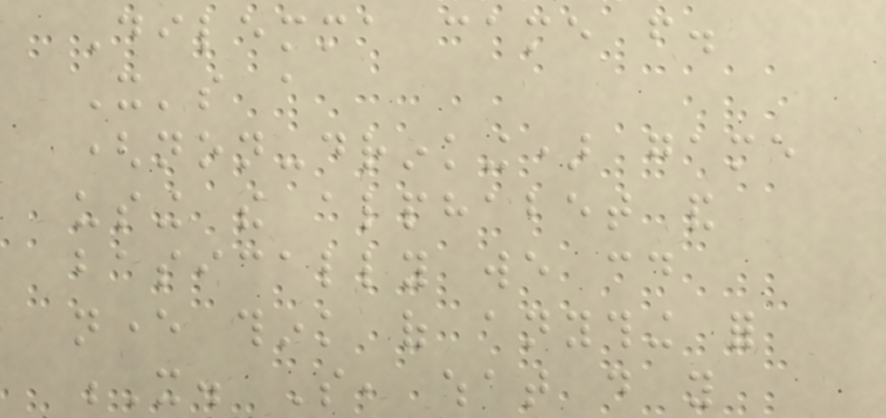Dilemma came from.
It's a
(non-drinking) game
using the alphabet and
basically we could
never think of anything for
X. So, what do you
